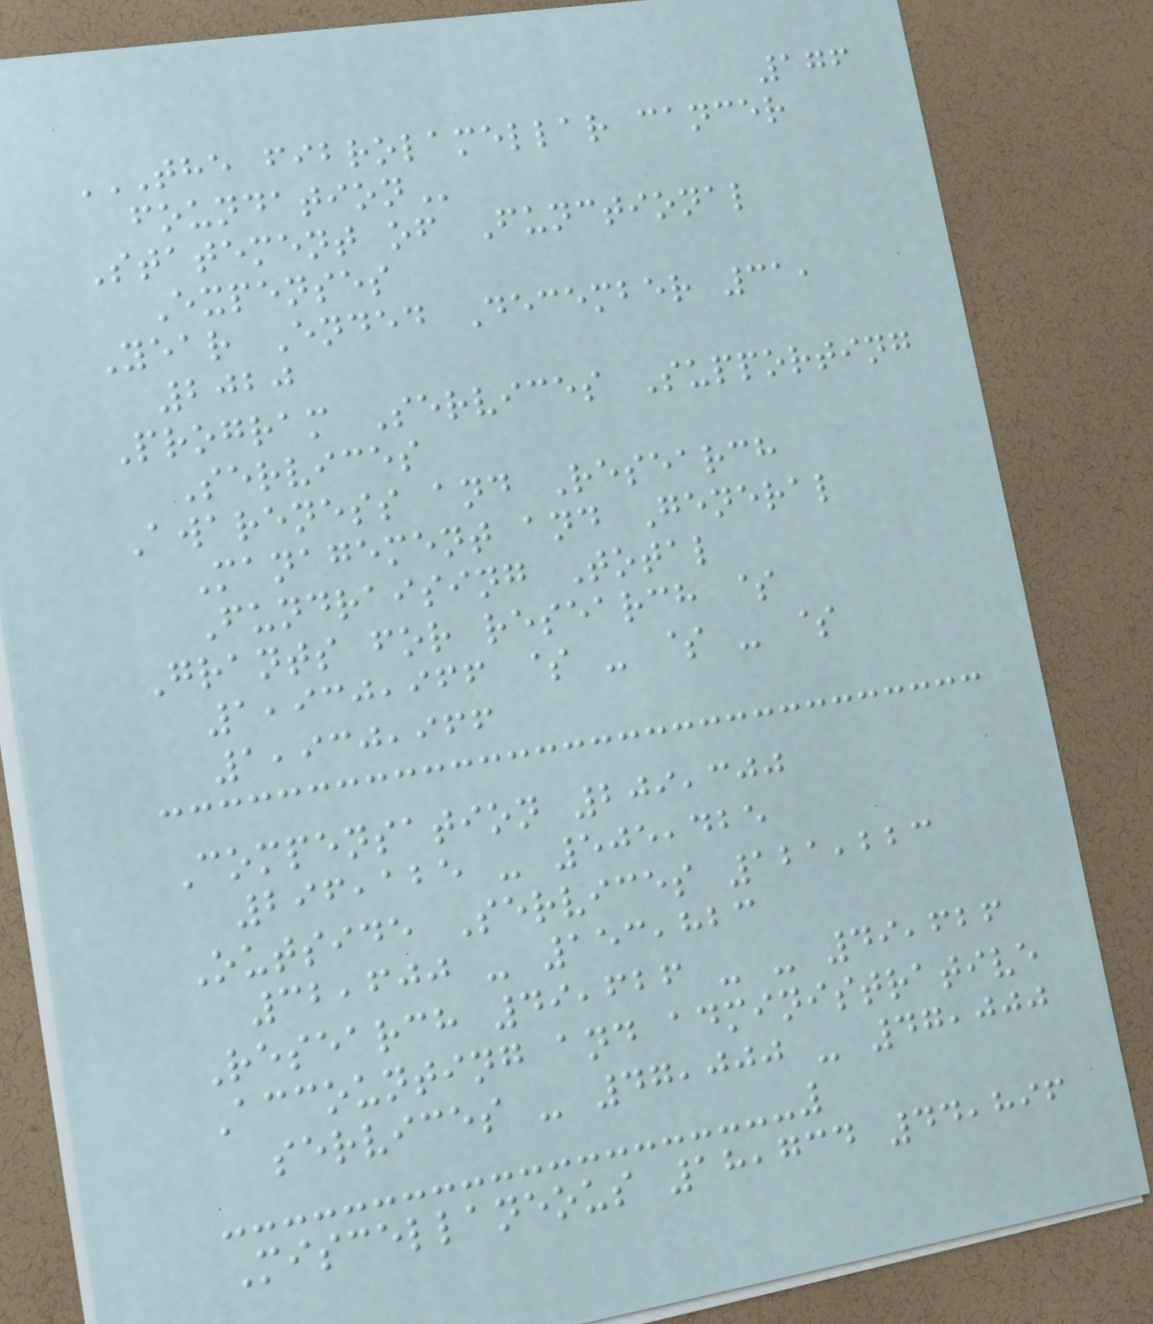176
THE FIBROLAMELLAR CANCER
FOUNDATION
Statement of Functional
Expenses
Year Ended December 31,
2020
Program Services Supporting
Services
Awareness and Research
Management and General
Fundraising Total
Grants for research $
1,930,966 $ - $ - $
1,930,966
Compensation 209,300
296,125 - 505,425
Outside Services 121,223
32,600 - 153,823
Research 49,626 - - 49,626
Accounting and administrative
services - 47,000 - 47,000
Miscellaneous 18,734 44,896
